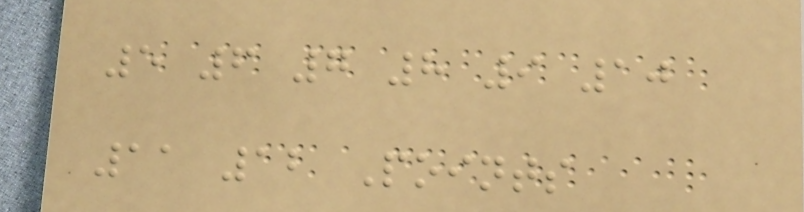5 6 7 8 9 10
11 12 Points
